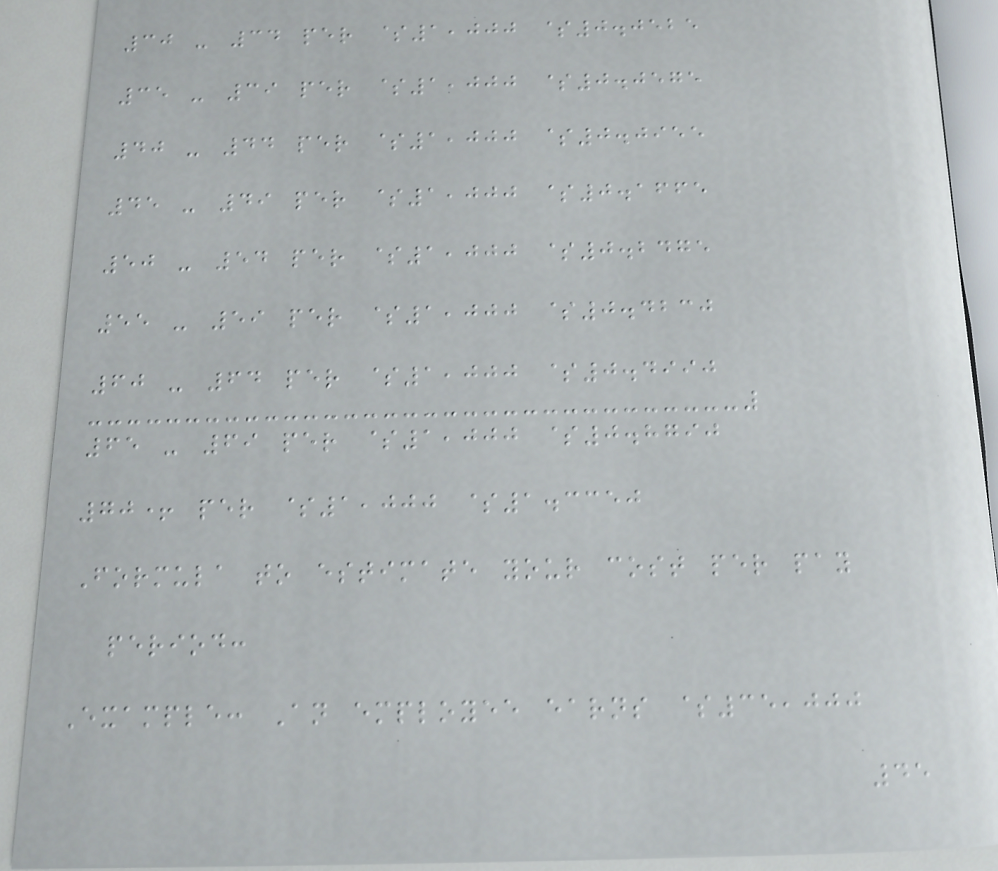30 - 34 per $1,000 $0.0525
35 - 39 per $1,000 $0.0575
40 - 44 per $1,000 $0.0955
45 - 49 per $1,000 $0.1665
50 - 54 per $1,000 $0.2475
55 - 59 per $1,000 $0.4230
60 - 64 per $1,000 $0.4990
65 - 69 per $1,000 $0.8790
70+ per $1,000 $1.3350
Formula to estimate your cost per pay
period:
Example: An employee earns $35,000
45
